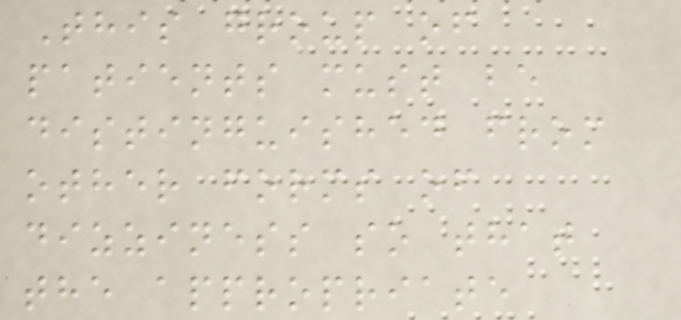This group of
patients must be
distinguished from
other forms of
dizziness so that
the appropriate
